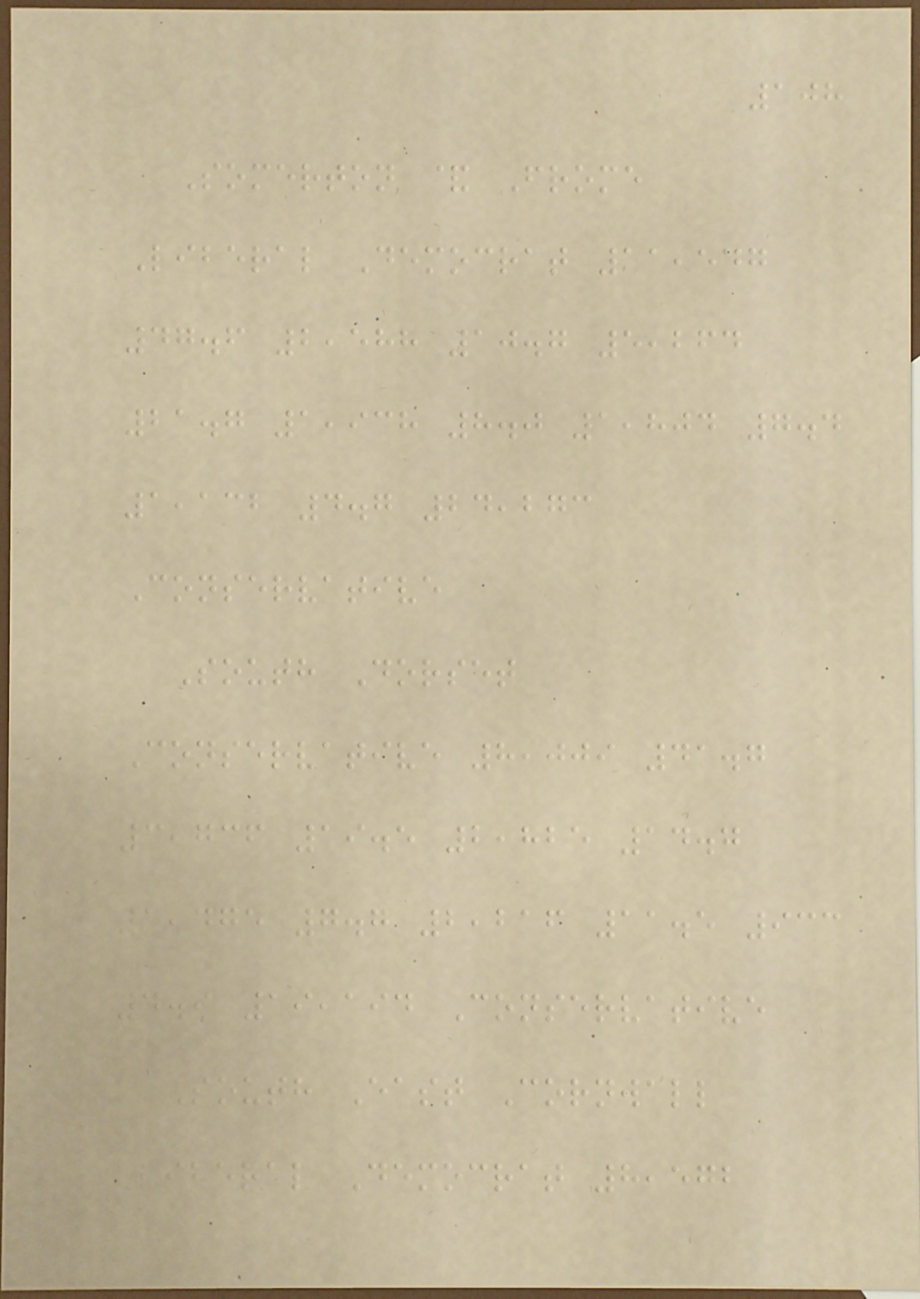108
Somerton & Frome
Liberal Democrat 11,547
47.6 2,588 10.7 5,264
21.7 1,938 8.0 1,804 7.4
1,132 4.7 24,273
Conservative
South Dorset
Conservative 8,009 41.7
3,736 19.5 2,825 14.7
1,475 7.7 2,216 11.5 933
4.9 19,194 Conservative
South East Cornwall
Liberal Democrat 8,572
